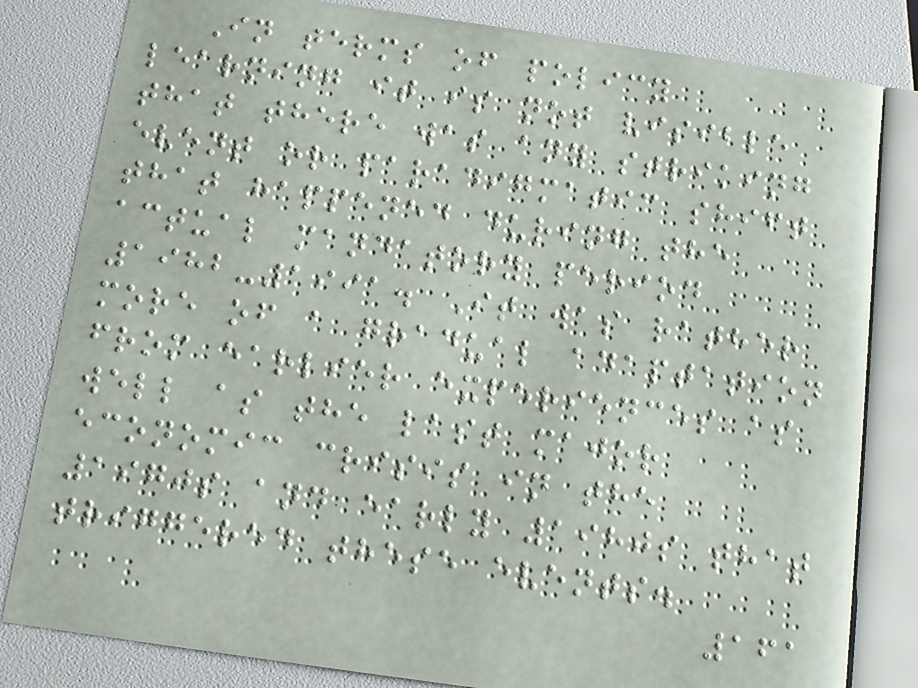In terms of policy
learning it is not visible
that there was any striking
event or paradigmatic shift
that happened during the
actual mandatory period
1982-1991. It was rather
more of a gradual adaptation
from earlier experiences as
well as the last major
economic crisis in the
1970s and early 1980s that
triggered these events.
161
